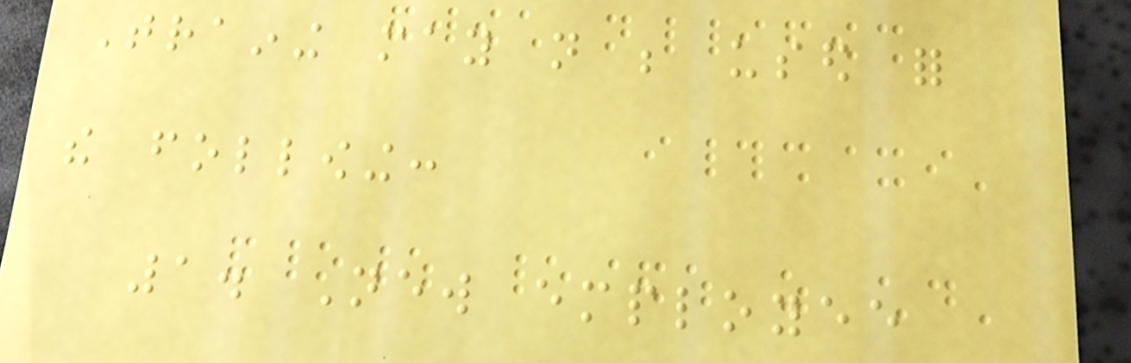Training may not be used for
the following:
1. New employee
